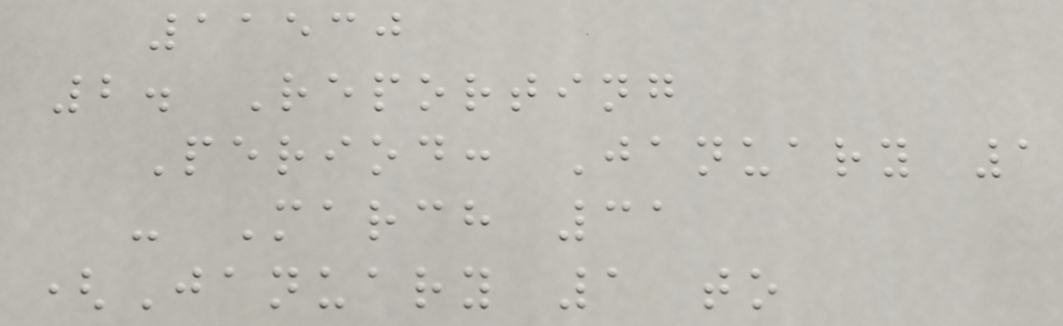11530
2. Reporting
Period: January 1
- March 31
(January 1 to
